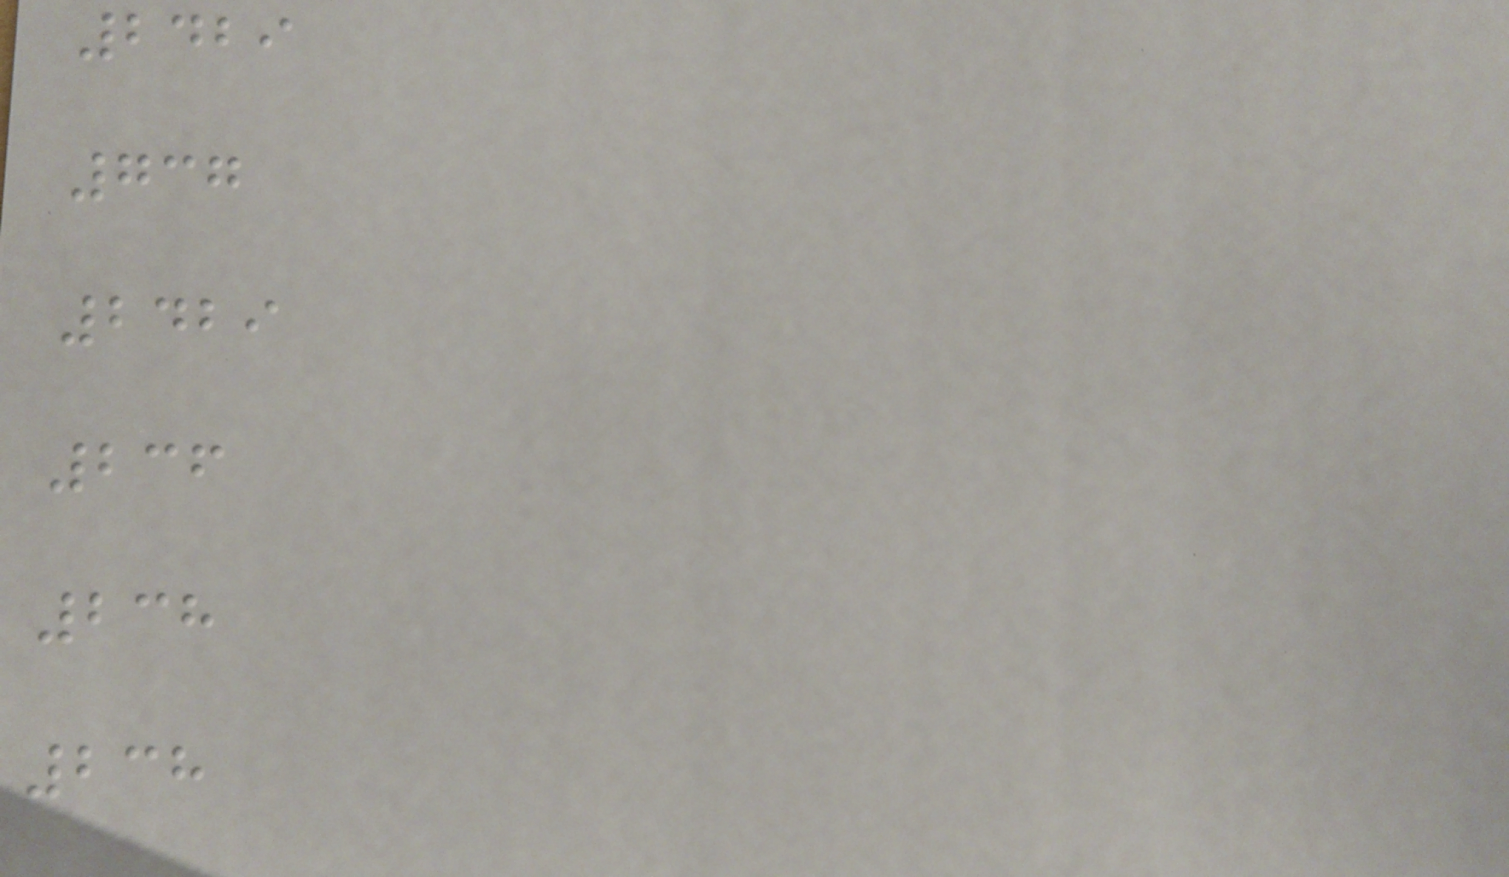2429
737
2429
236
238
238
